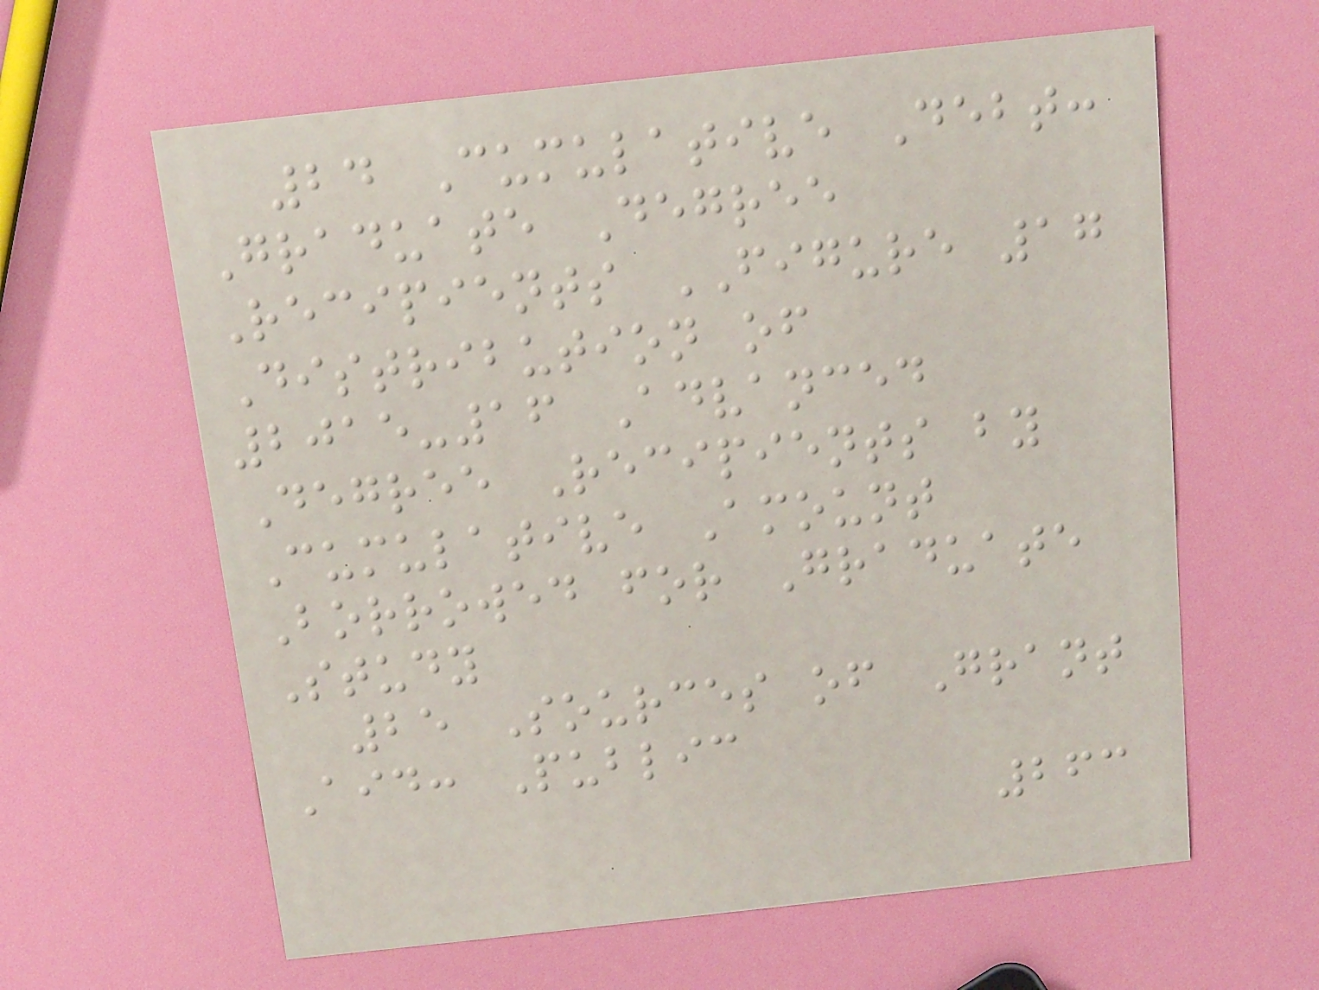24 Cumulative Debt:
Graduate Degree
Recipients FIGURE 17
Distribution of
2015-16 Advanced
Degree Recipients by
Cumulative Amount
Borrowed for Graduate
Study
25 Sources of Grant
Aid: Public
263
